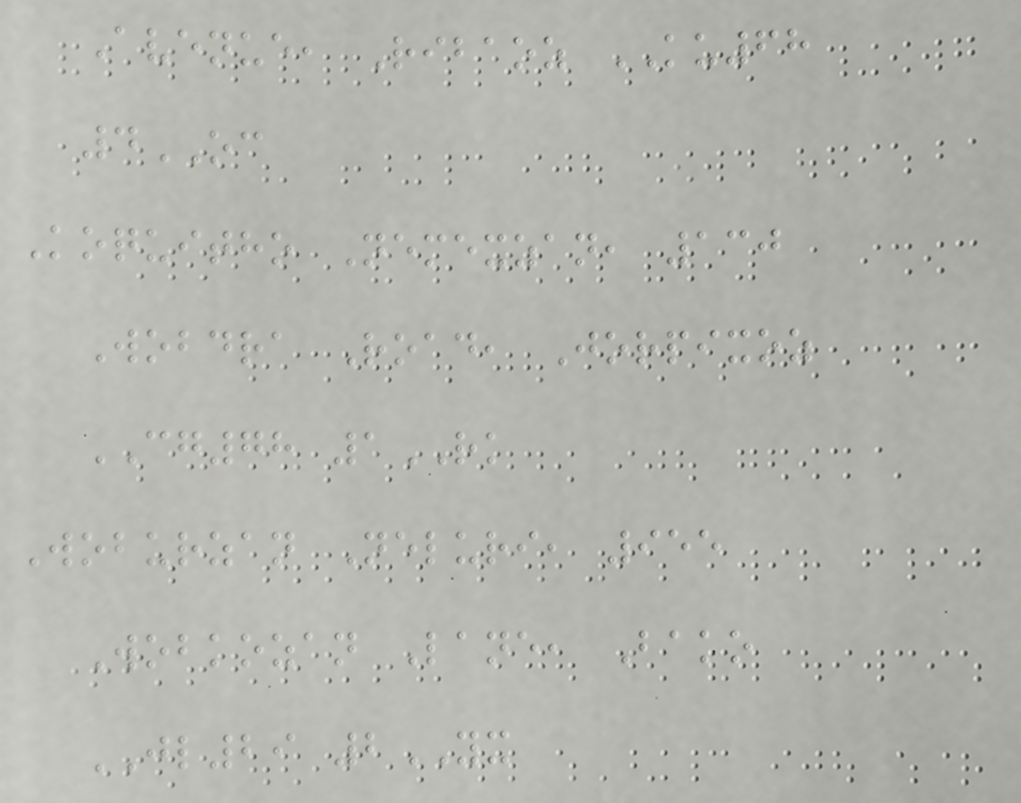Avenue, Ribaoz KU68
4OC
Koquitho Nemexzan, 130
Wobdra Road, Jorpixoz
CG78 1RK
Woburzan Neluri, 955
Wobkozan Lane, Bako
JL29 2YX
